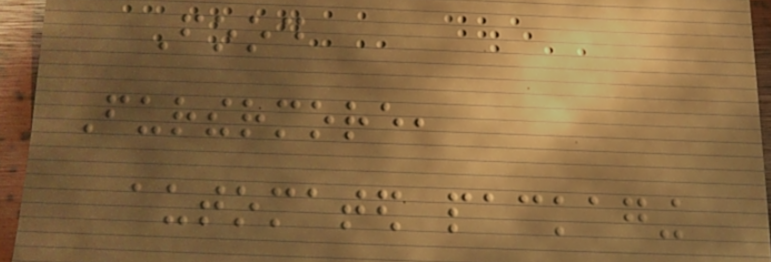Food
Furthermore,
automated packaging
